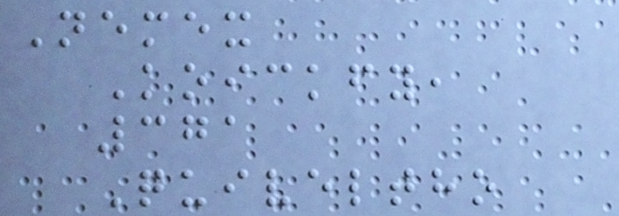Nemex
Koickfy,
371
Quiveltho
